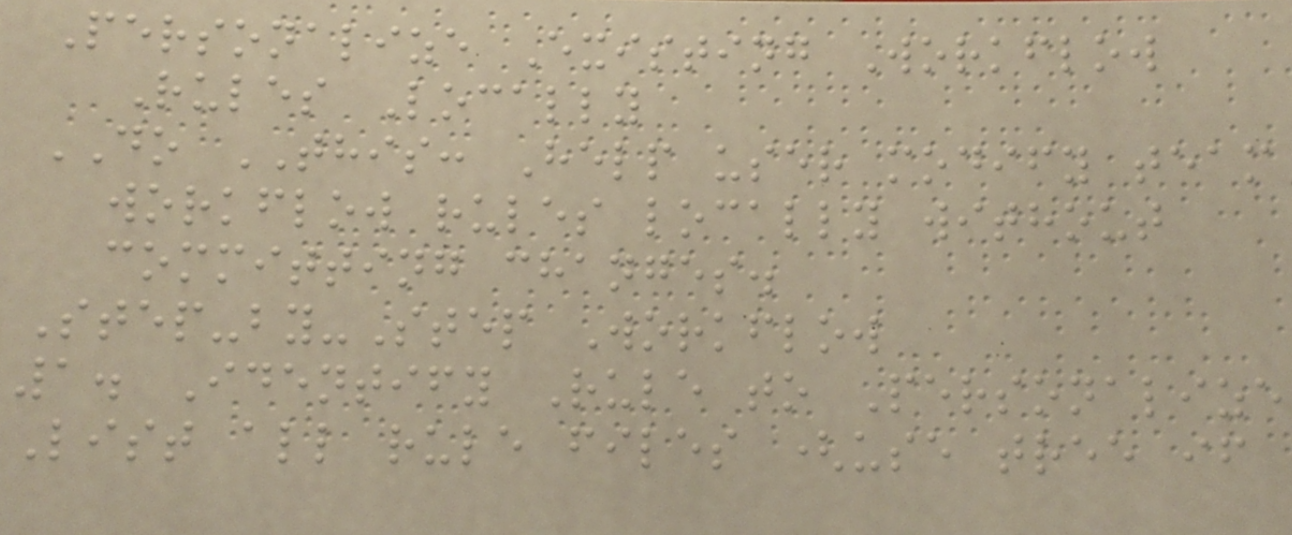Personalize Existing Workflow
Rules Locally
DO THIS: Help user modify team
workflow rules locally without
committing changes.
Step-by-Step Workflow
1. Identify Rule to Personalize
List all rule files (use tree if
